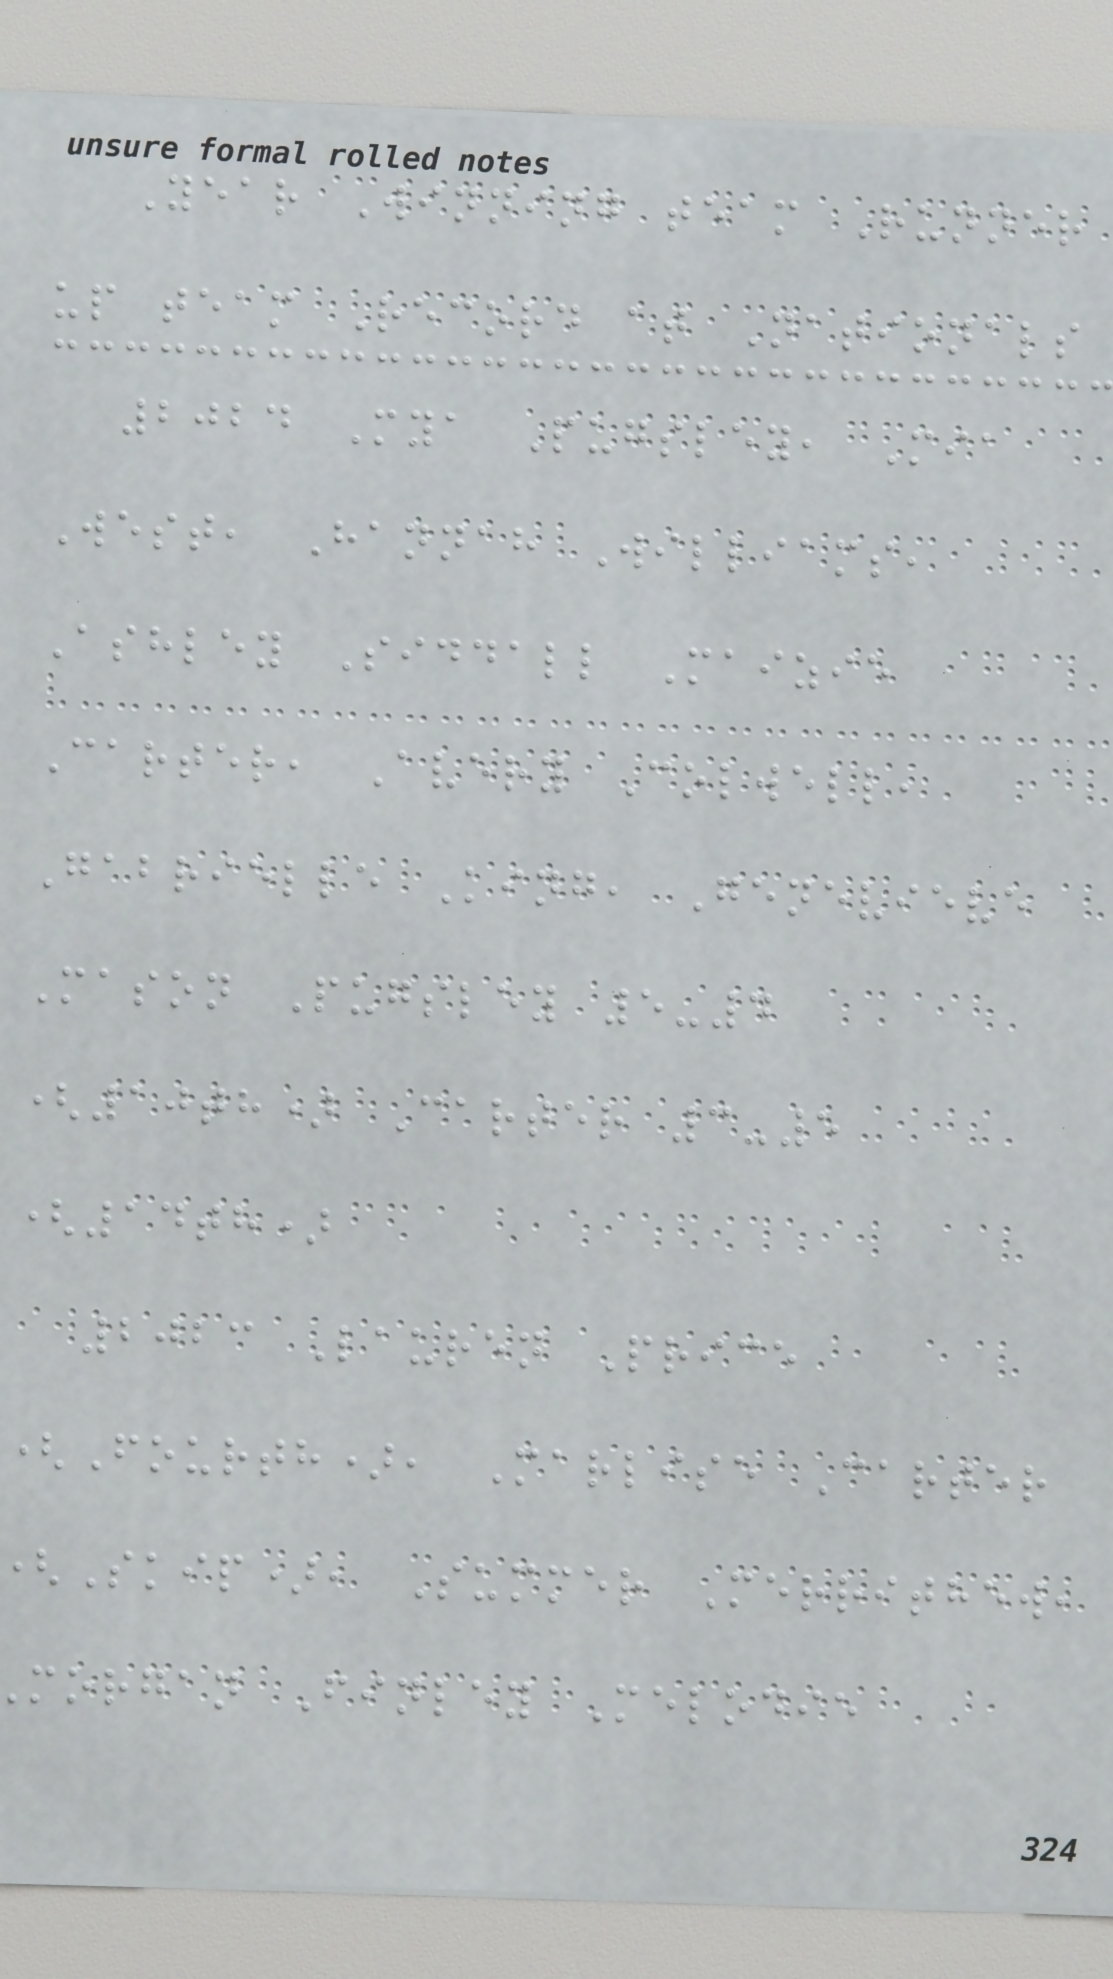Year Winning team Runner
up team Record at Nationals
2024 Mya Pugsley, Mia
West, Hannah Williams,
Ashley Siddall Maizie
Carter, Avery Colwell,
Gabrielle King, Genevieve
Mason Pugsley 5-4
(10th) Carter 3-5
(14th)
2023 Lauren Price
(Fourth), Marlise Carter
Skip), Summer Merrithew,
morgan Finley Melodie
